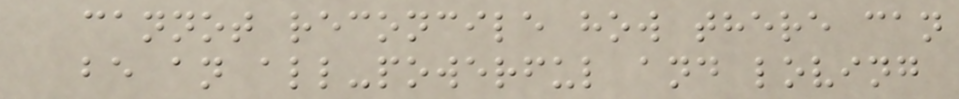cannot reconcile how there can
be an all-powerful and loving
